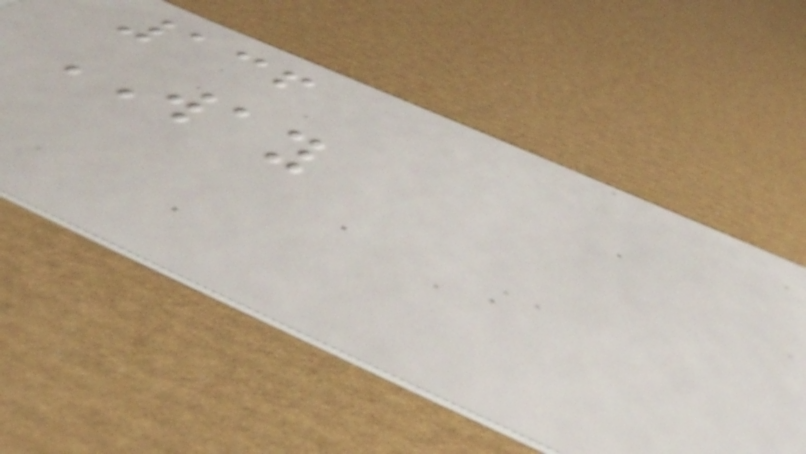136
WAY
